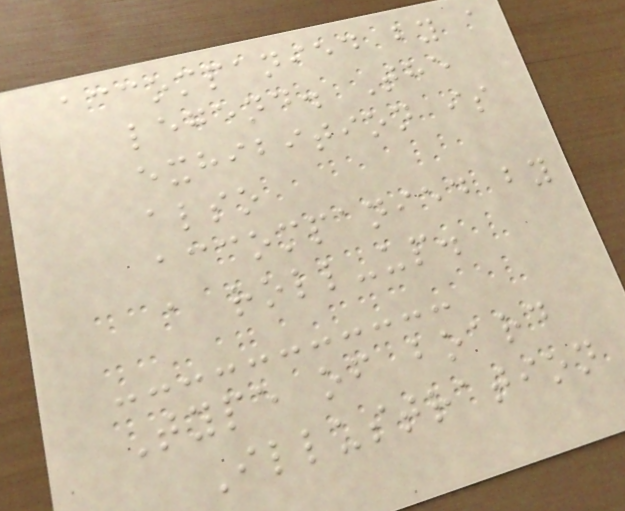accompanied by a
legend. The
exhibition is
also
accompanied by
a roll-up.
Type of board
Illustration
